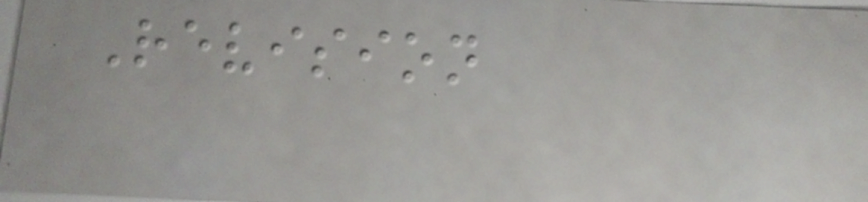Revision
